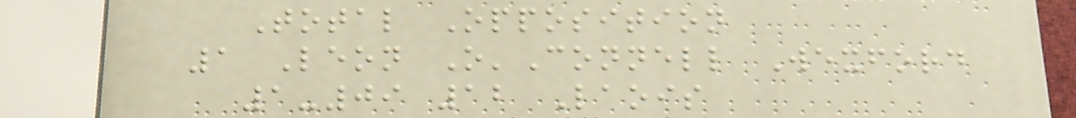Total Opposition
1 Leon O'Connell Wexford
1-09 12 Laois
